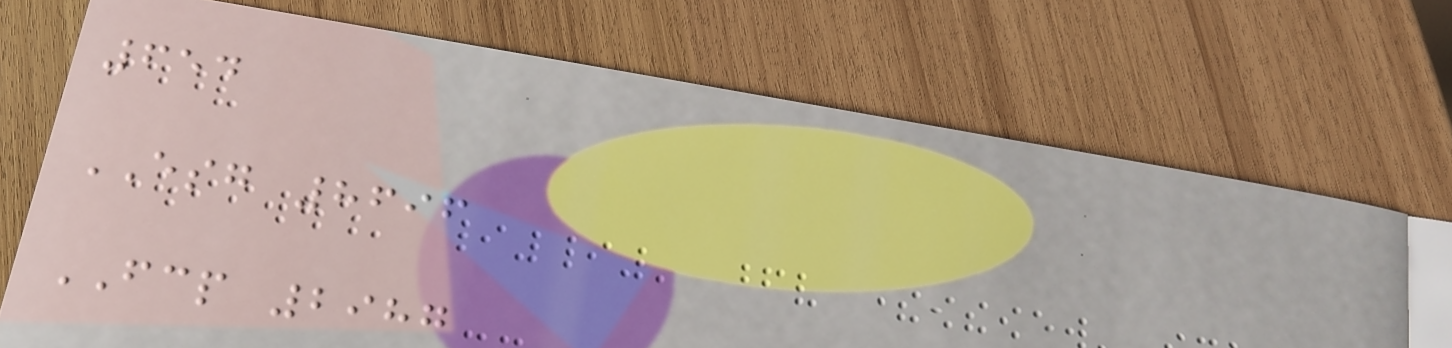654
ESG 8696
FCP 2987
